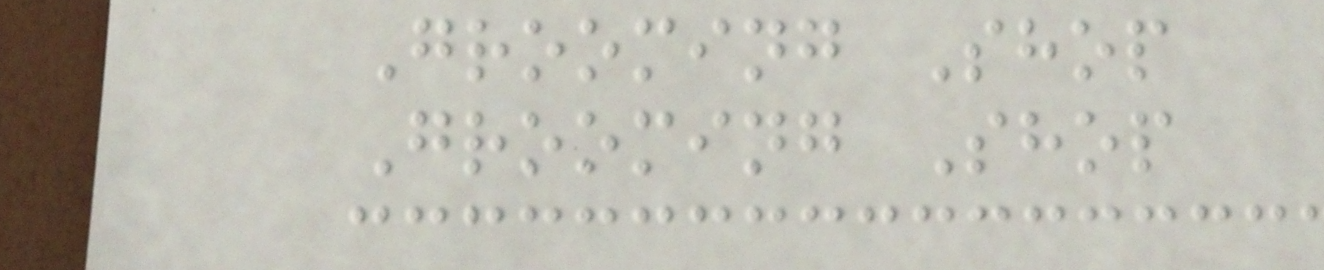Grooming Shop
Grooming Shop
